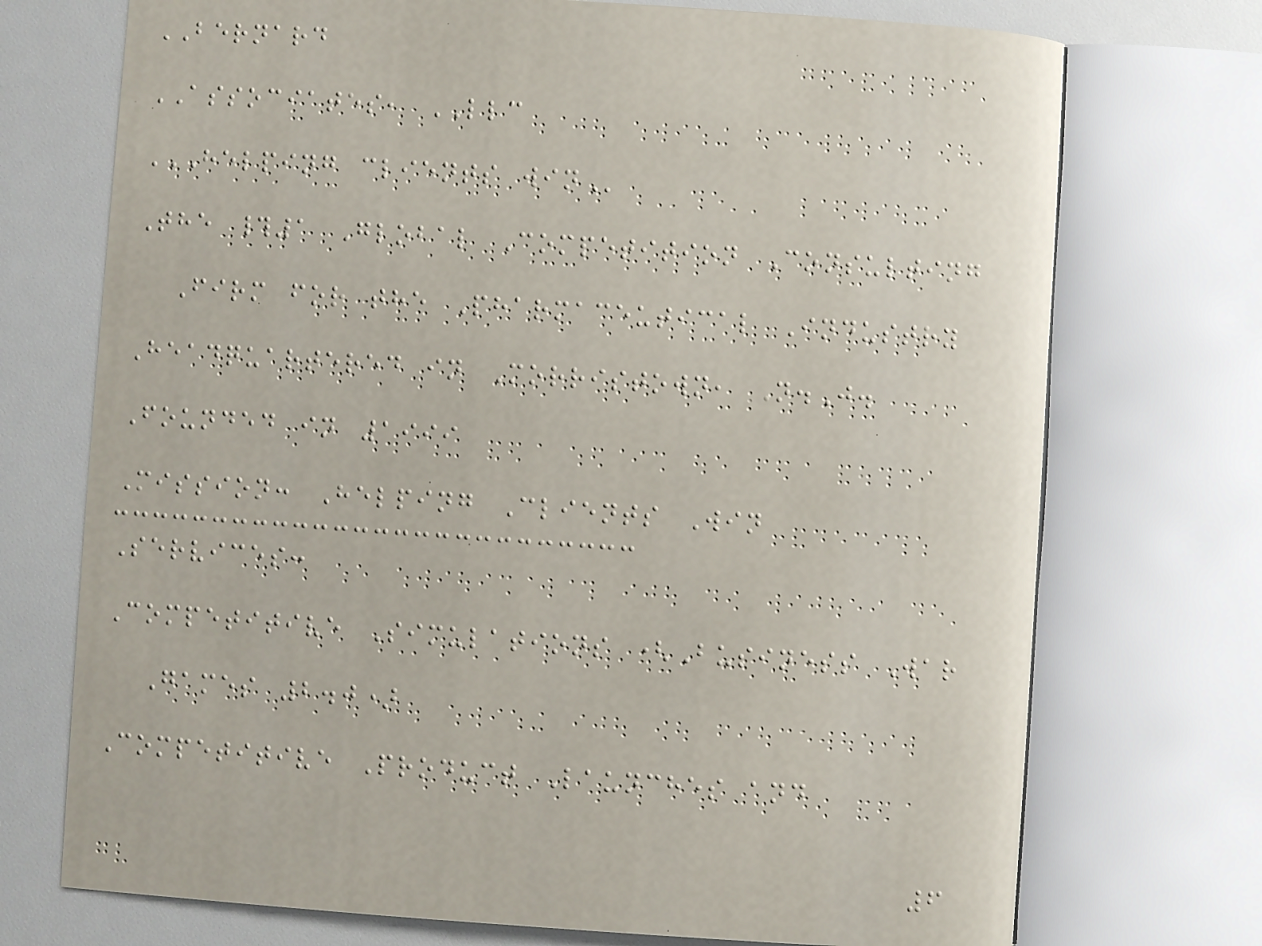BERNARD
ASSOCIATES, LLC
HELPING CLIENTS WIN
The #1 Global Competition Consulting
Firm for the Pharmaceutical Industry
Headquartered in Morristown, N.J.
Founded in 1999
Mission: Helping Clients Win
Services:
Competitive Simulations (Business War
Games 2.0)
Competitive Product Launches and
6
